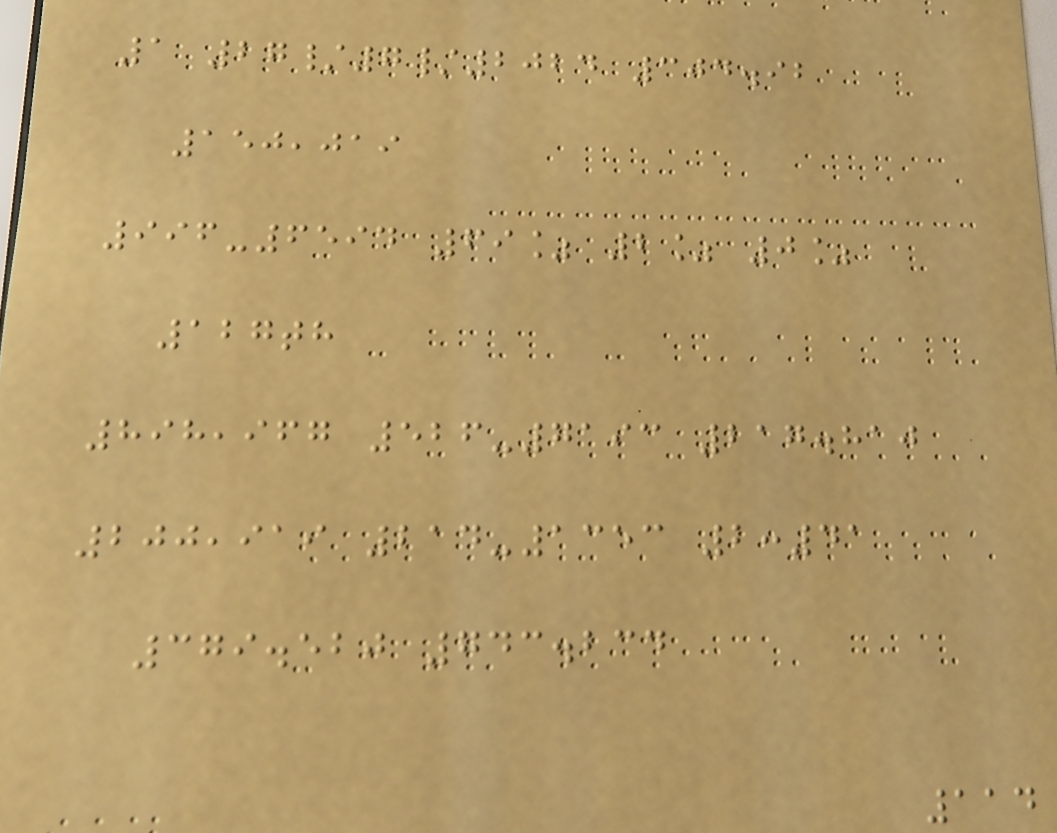1 27/7/2024 304.92
150,019
996-6594 69% 2% 0%
127th
898,967 526-7193 217.810
200,919 214-1353 2:41
379.520 743.234
114
